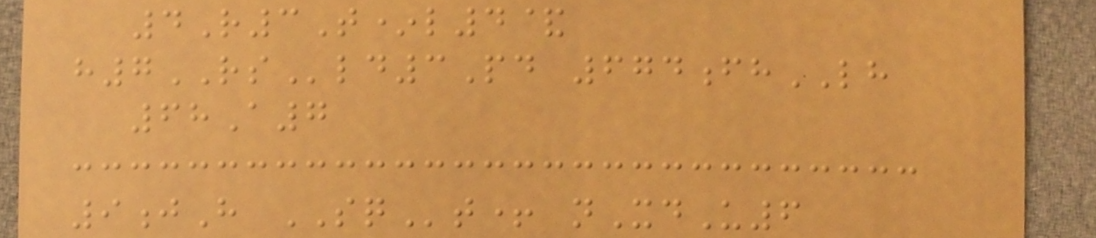4R3T*l4&
h7RSld3Pd 674fhLH
68A7
9jH SQt+ nXdU6
